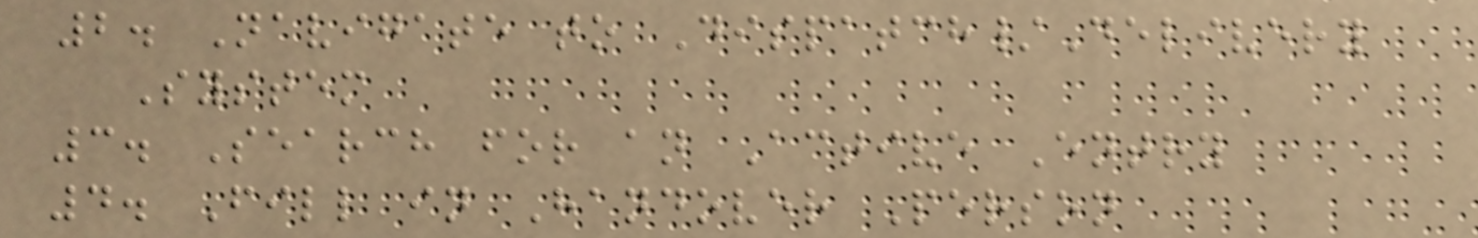2. Navigate to Dispatch/Delivery
System
3. Search for an Active Entry
4. Fill in Handover Person
